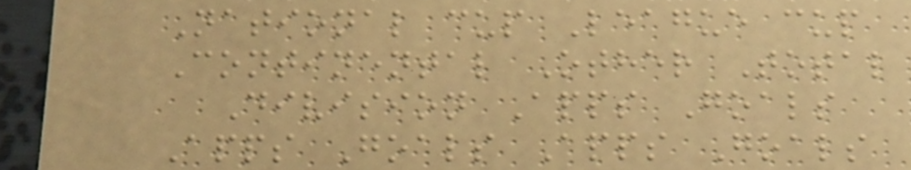National cup League cup
Continental Other Total
Division Apps Goals
Apps Goals Apps Goals
